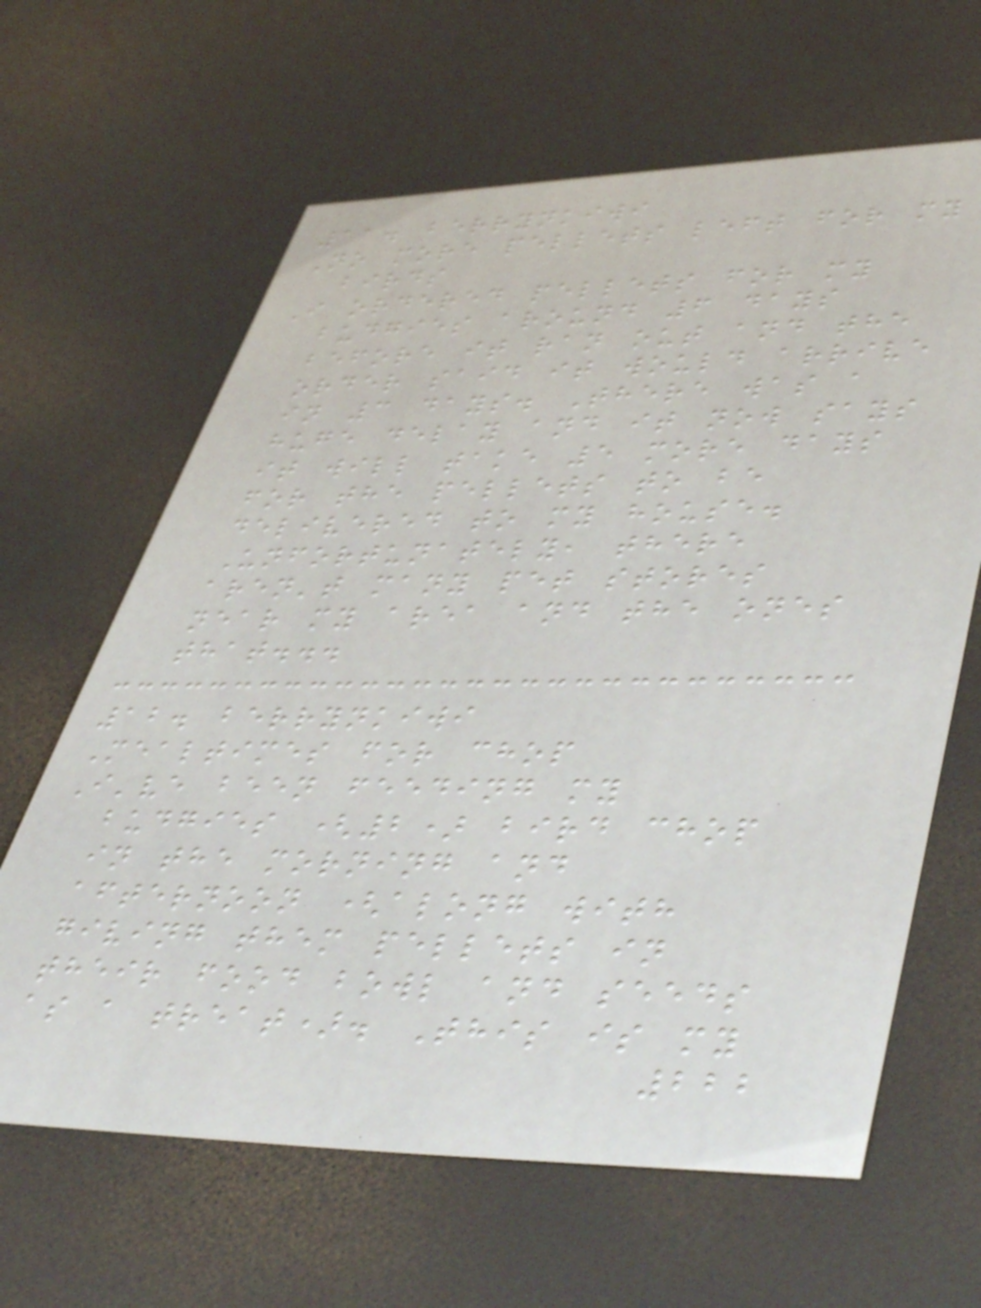11. berrynkiwi
No more pellets left for my
birds
I ordered pellets for my
budgies around 6 days
before it ran out and the
order said it would arrive
in 3 days. There was a
huge delay and it now says
it will take 5 more days
for the pellets to be
delivered to my house.
Unfortunately, there
aren't many pet stores
near my area and the ones
that...
12. berrynkiwi
Mealtimes for chop
I've been feeding my
budgies (2) bird chop
in the morning and
afternoon (along with
giving them pellets in
their food bowl and seeds
as a treat). This is my
222
